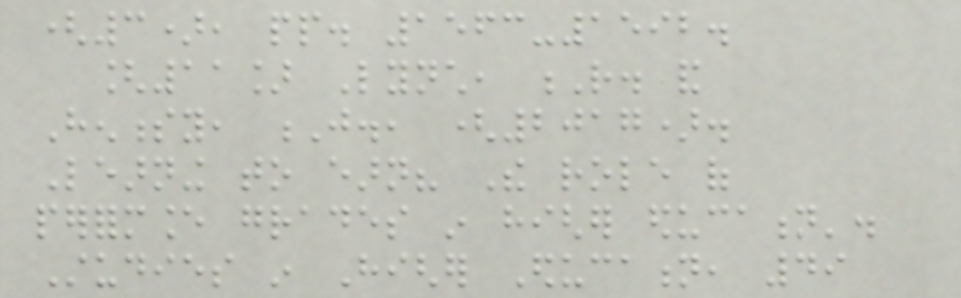(3), pp. 1563-1592.
[11] Lynch, R. and
Hennessy, J., (2017).
Learning to earn? The role of
performance grades in higher education'.
Studies in Higher Education, 49
